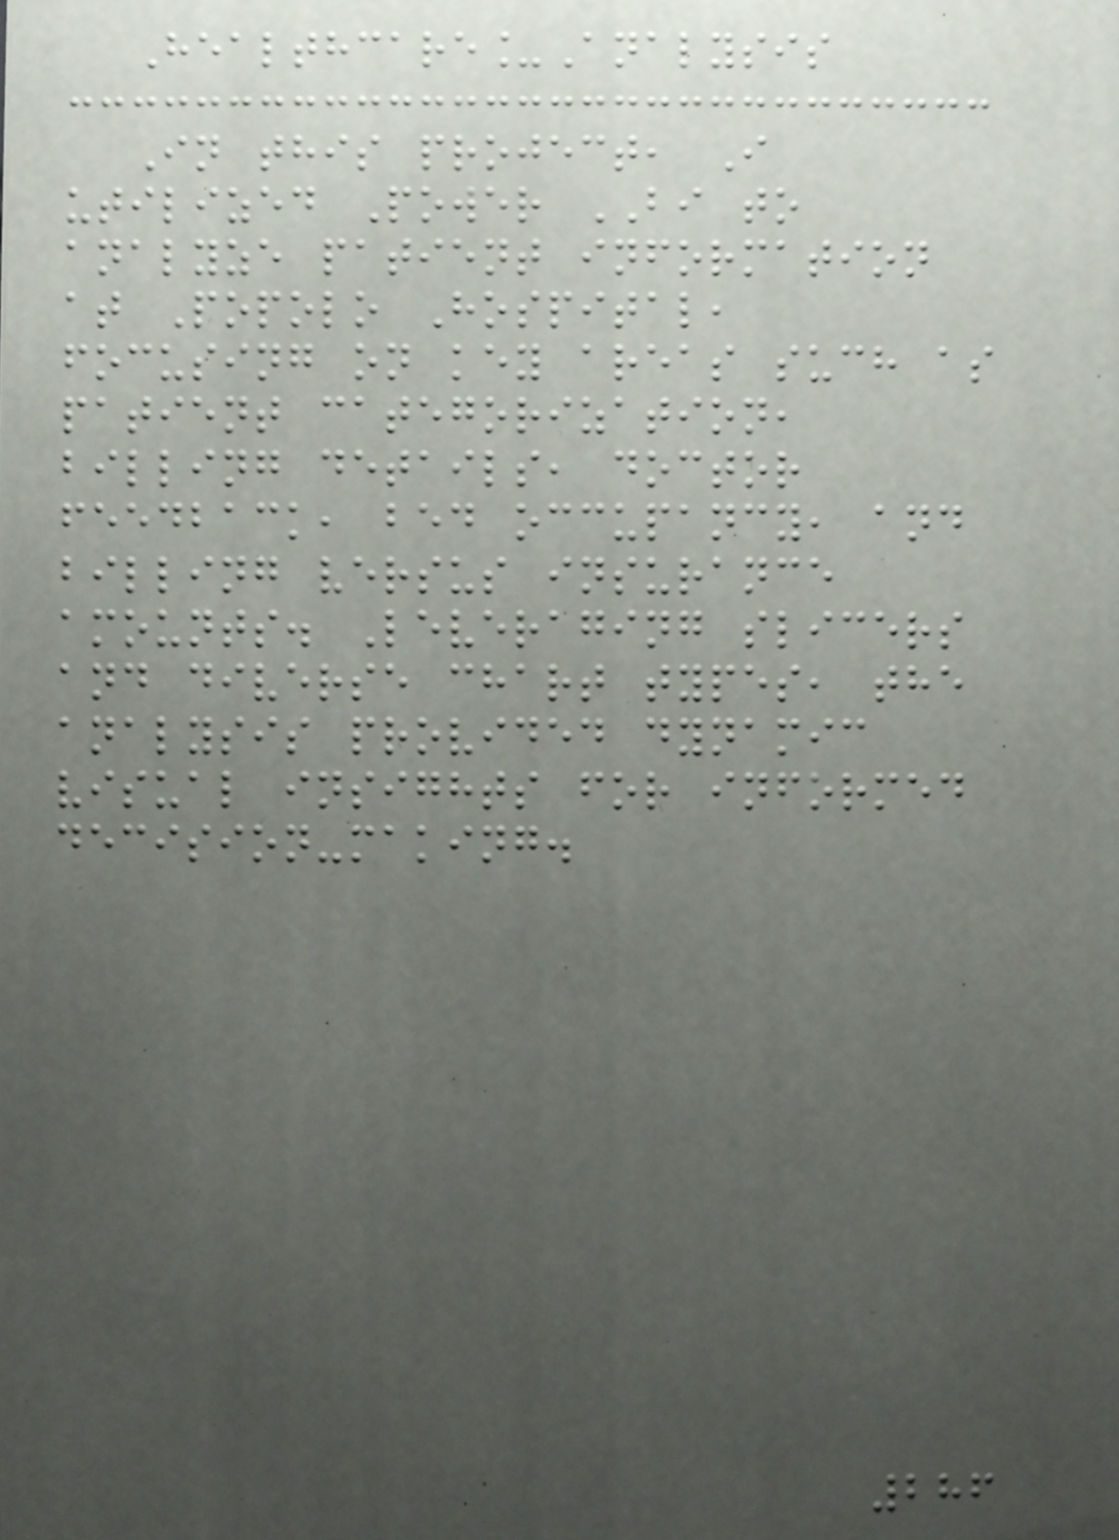Healthcare_Analysis
In this project, I
utilized Power BI to
analyze patient information
at Popolo Hospital,
focusing on key areas such as
patient categorization,
billing details, doctor
feedback, bed occupancy, and
billing versus insurance
amounts. Leveraging slicers
and diverse chart types, the
analysis provided dynamic
visual insights for informed
decision-making.
286
